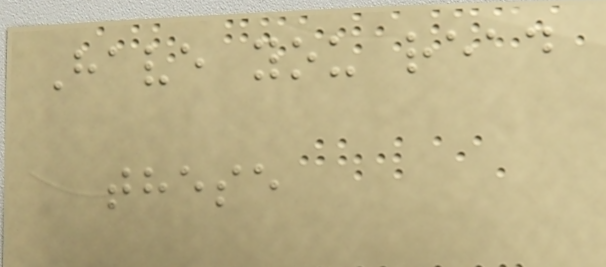Have you read
these
